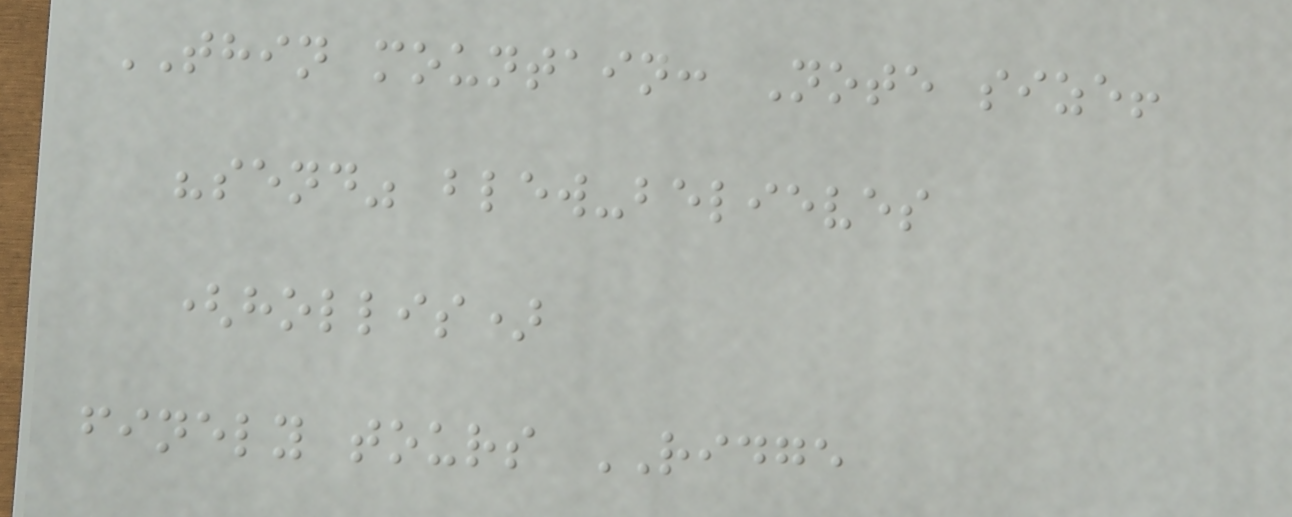THIN mountain: Note size!
"send" blew-believes
(hollis)
finely tours RIDGE
